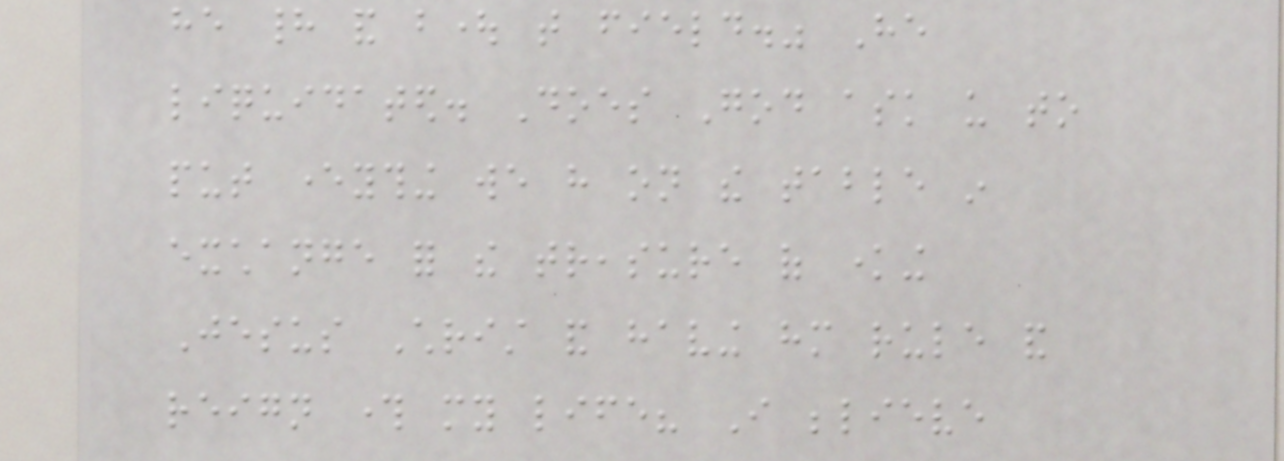he had and bought that field." He
liquidated. Does God ask us to
put everything we have on the table in
exchange for the treasure of knowing
Jesus Christ and having him rule and
reign through my life? I believe
